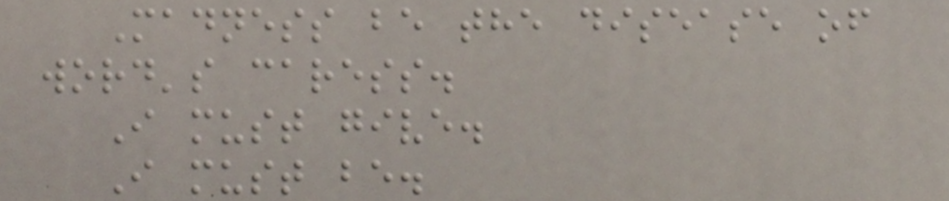Madness be the disease of
word's caress.
I must give.
I must be.
